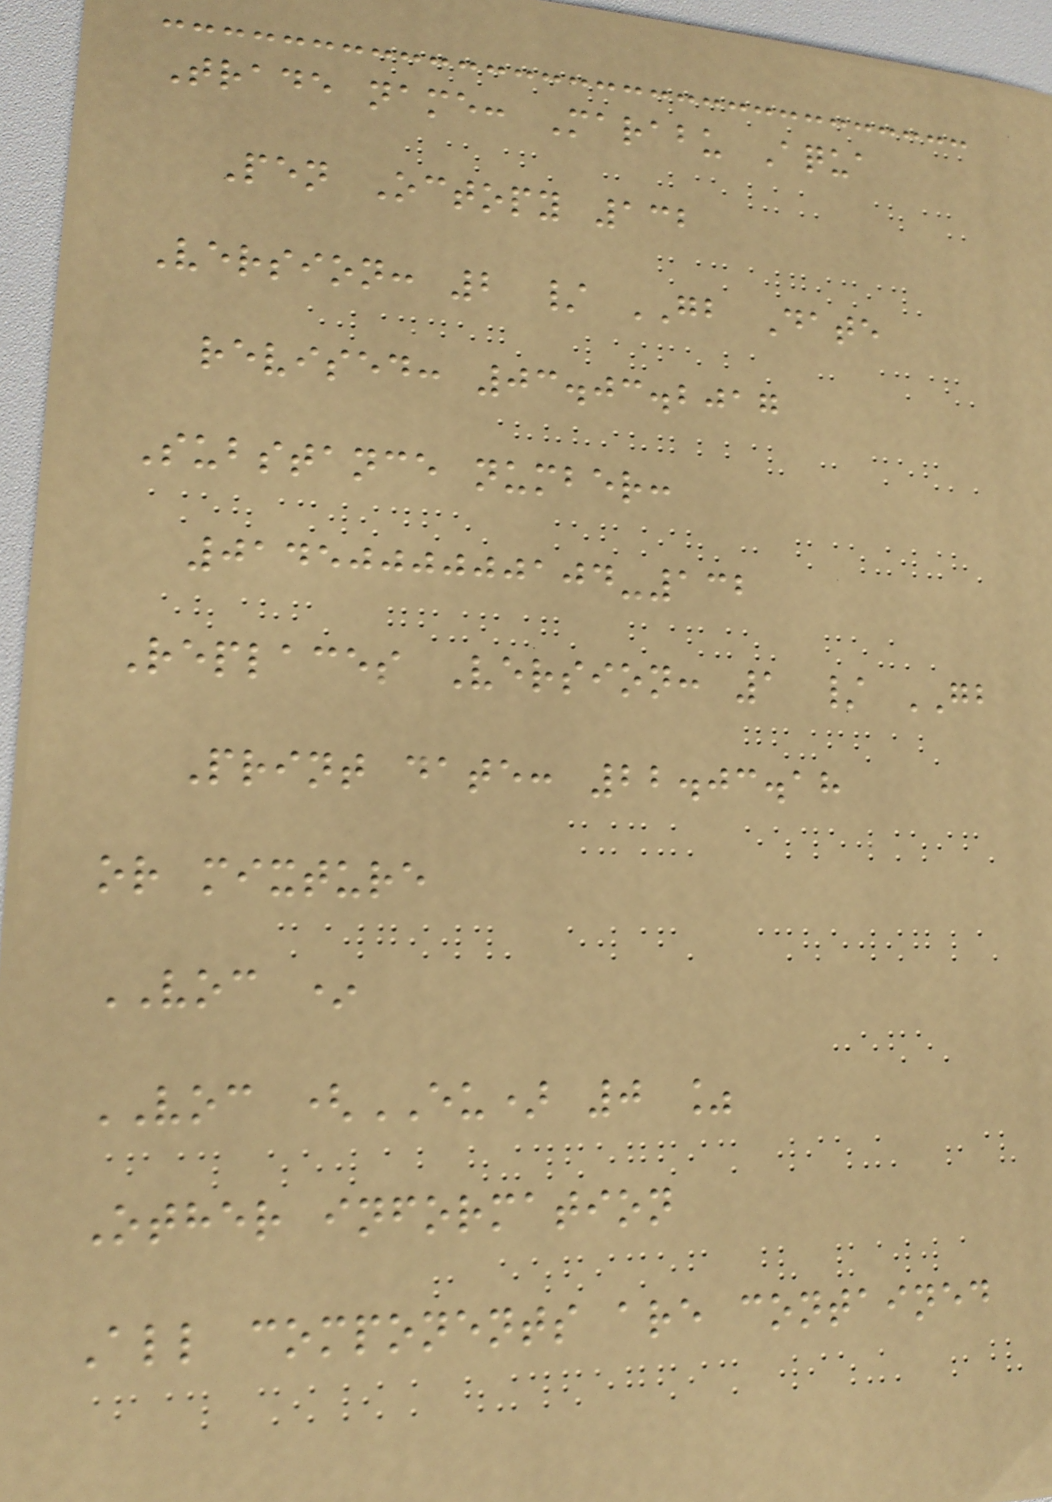Trade name: Marabu Aqua
Pen Octopy 132
Version: 2 / GB Date
revised: 03.03.2017
Substance number:
0145000000104-132
Replaces Version: 1 / GB
Print date: 22.03.18
or mixture
VOC *
VOC (EU) 0 %
Other information
All components are contained
